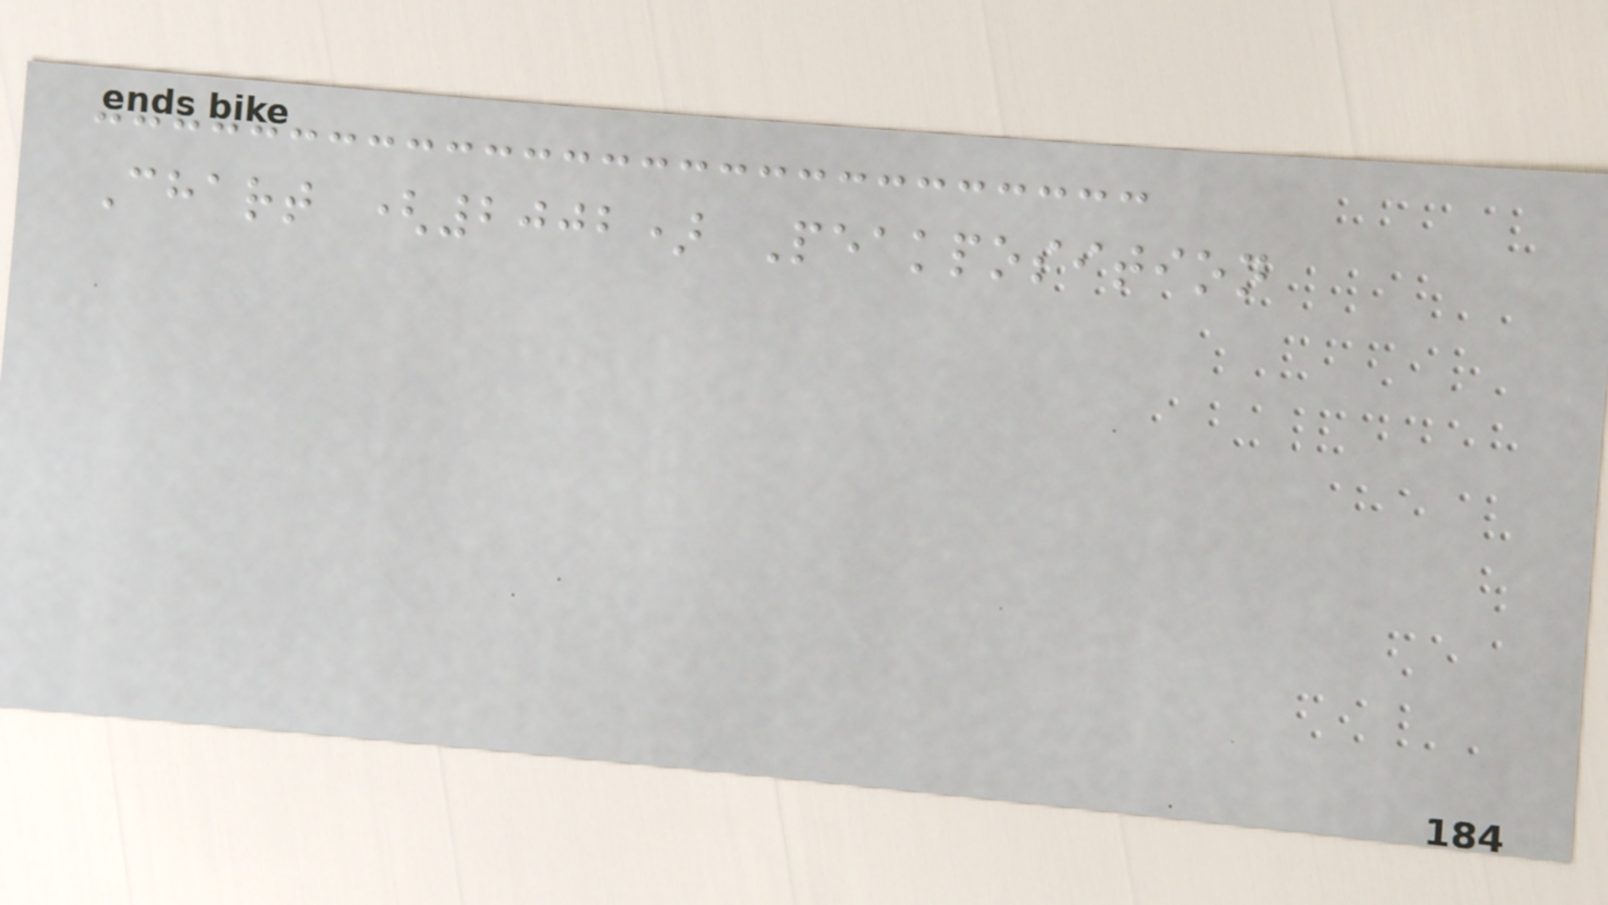Chart (2002) Peakposition
